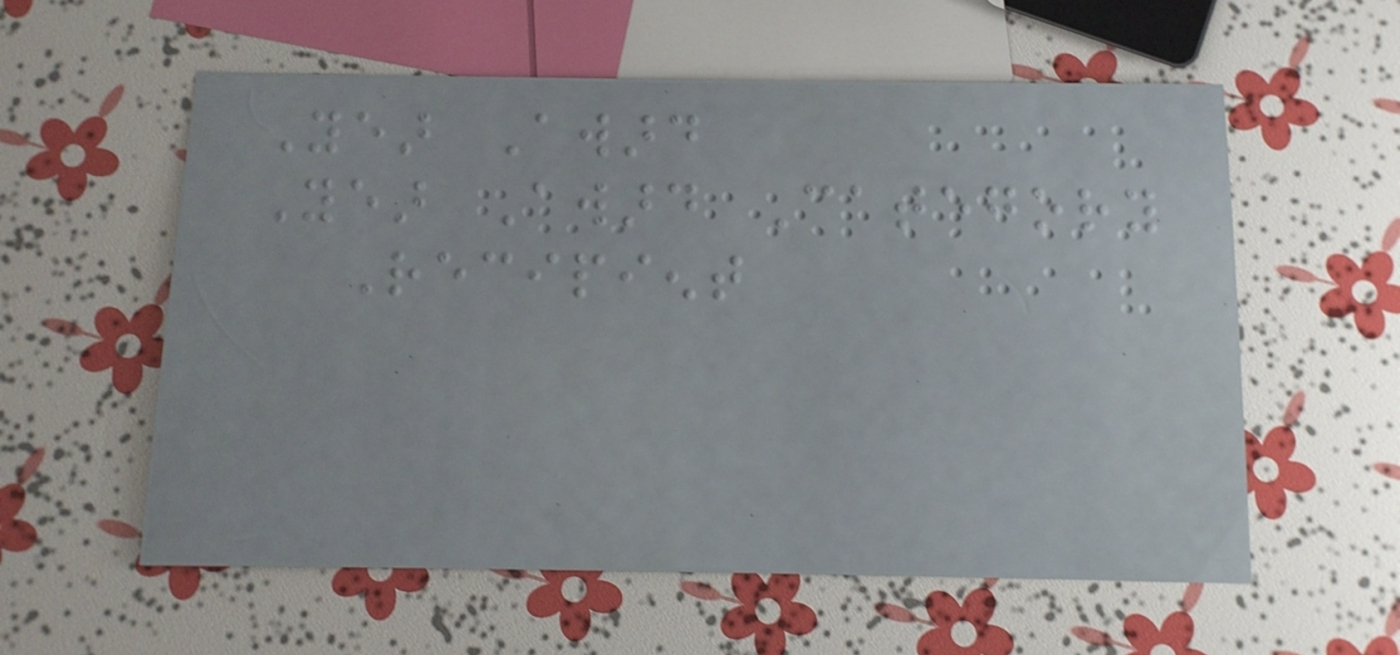Year Award
Year Award Category
Recipient
